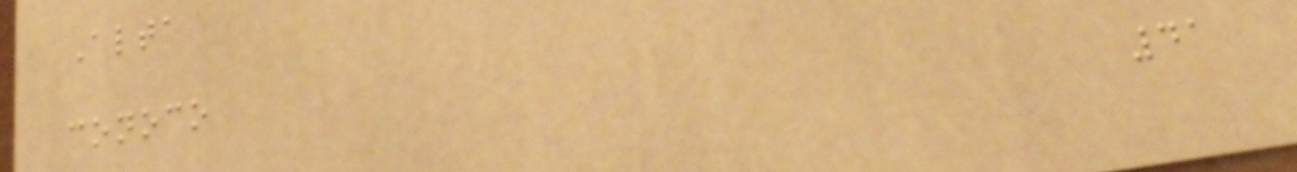Alta
conoco
41
